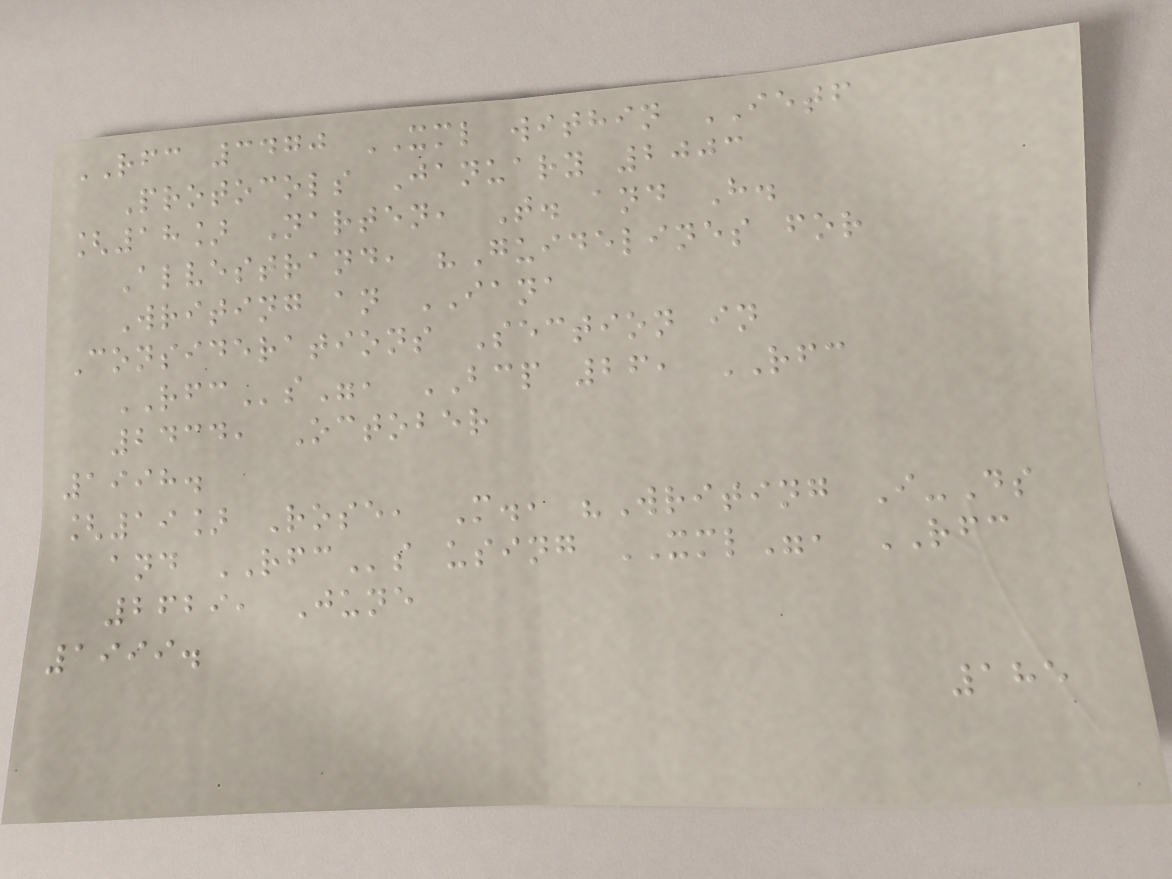RFC 3470 XML within IETF
Protocols January 2003
[18] Narten, T. and H.
Alvestrand, "Guidelines for
Writing an IANA
Considerations Section in
RFCs", BCP 26, RFC
2434, October
1998.
[19] Rose, M., "Writing I-Ds
and RFCs using XML", RFC
2629, June
1999.
185
